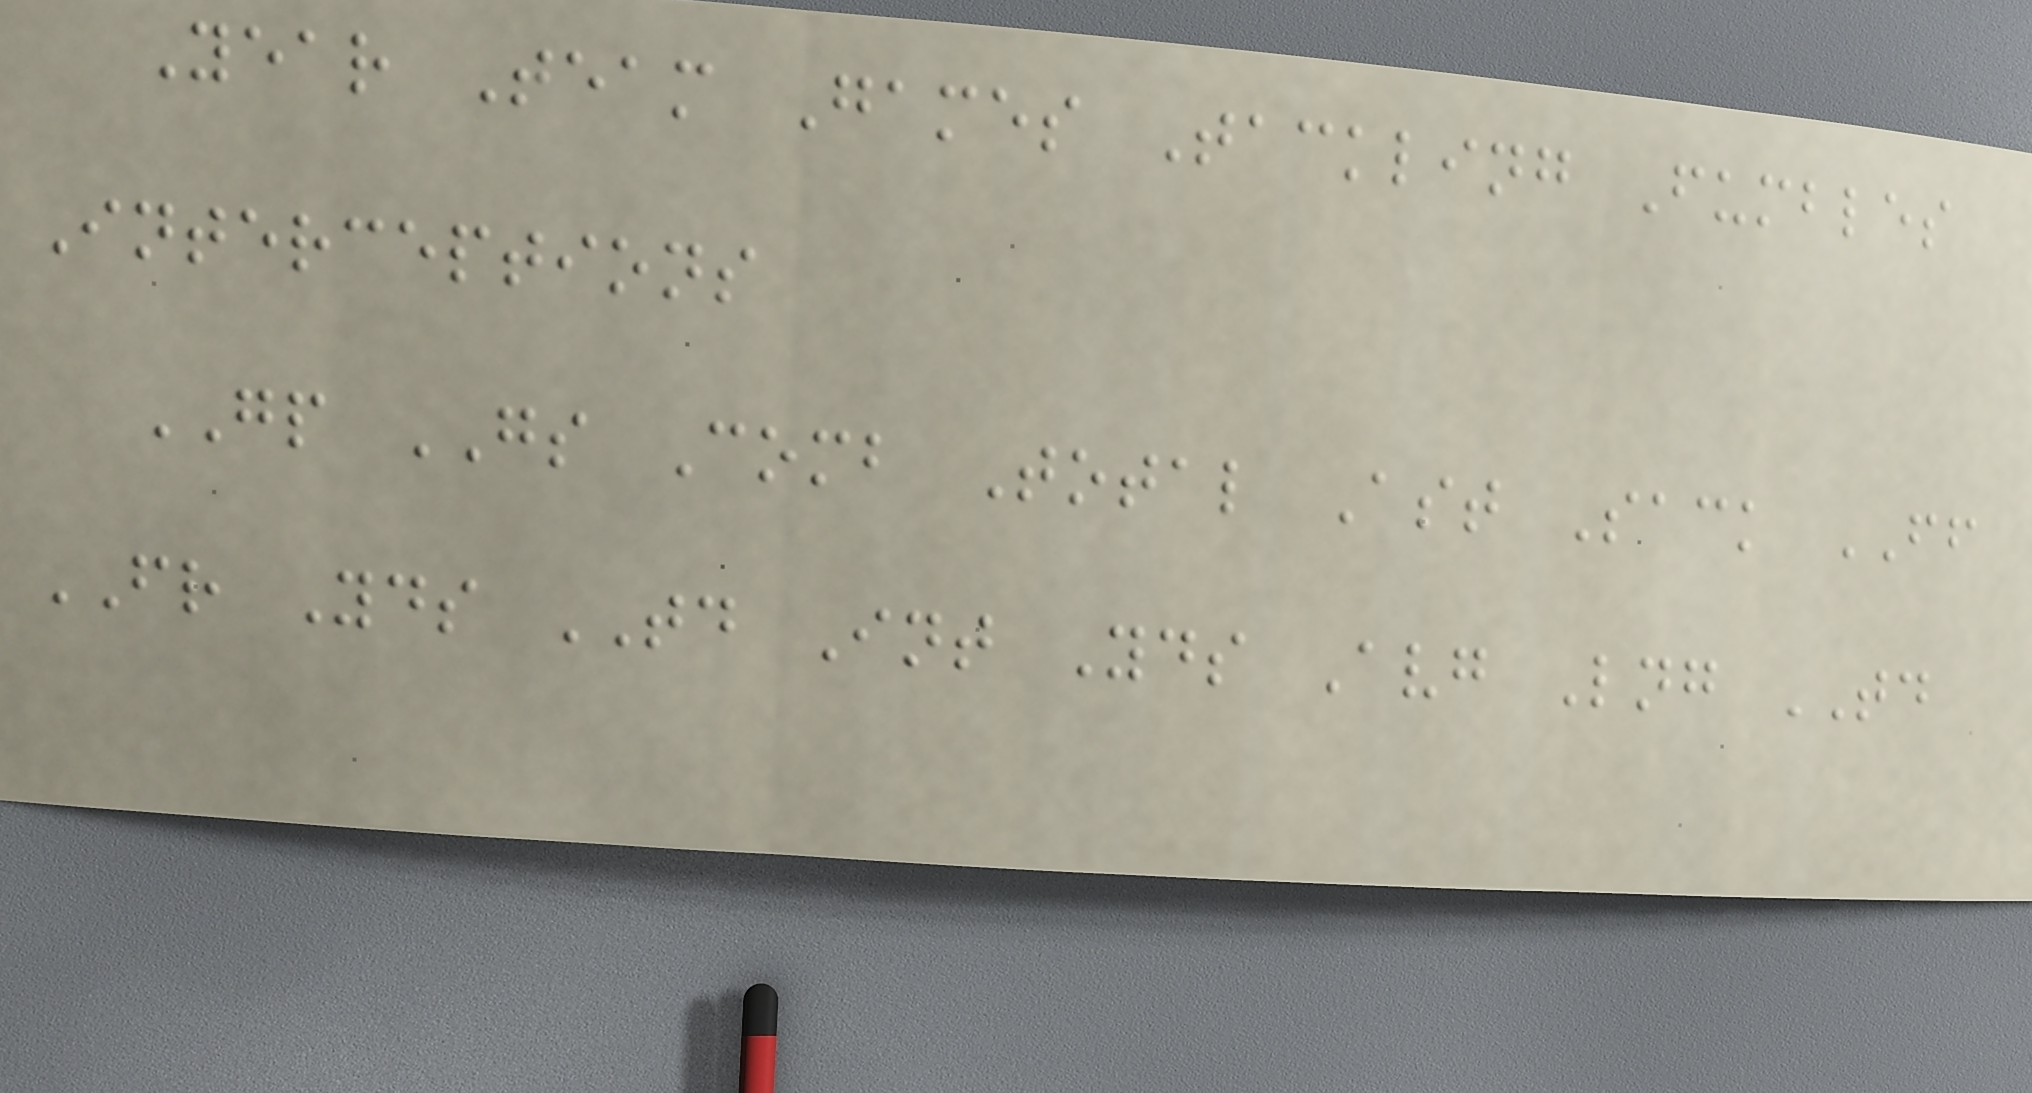Year Team Games Tackling Fumbles
Interceptions
GP GS Comb Total Ast Sack FF
FR Yds TD Int Yds Avg Lng TD
